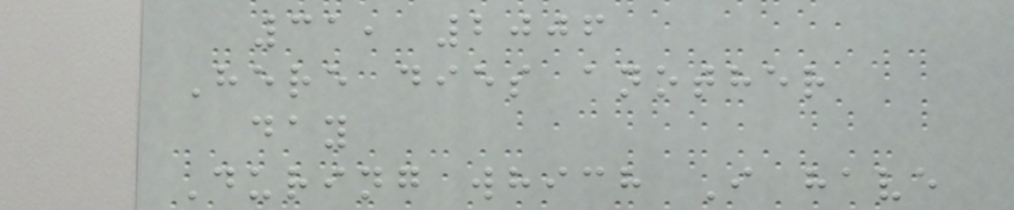31, 2006
Here dies another
day
During which I have
